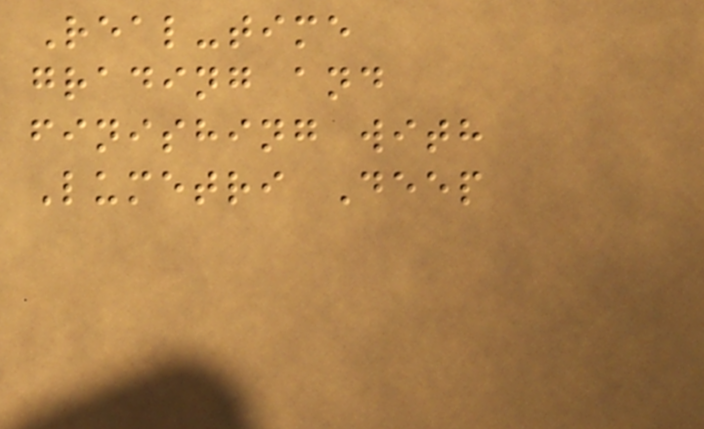Real-time
grading and
finishing with
Lumetri Deep
